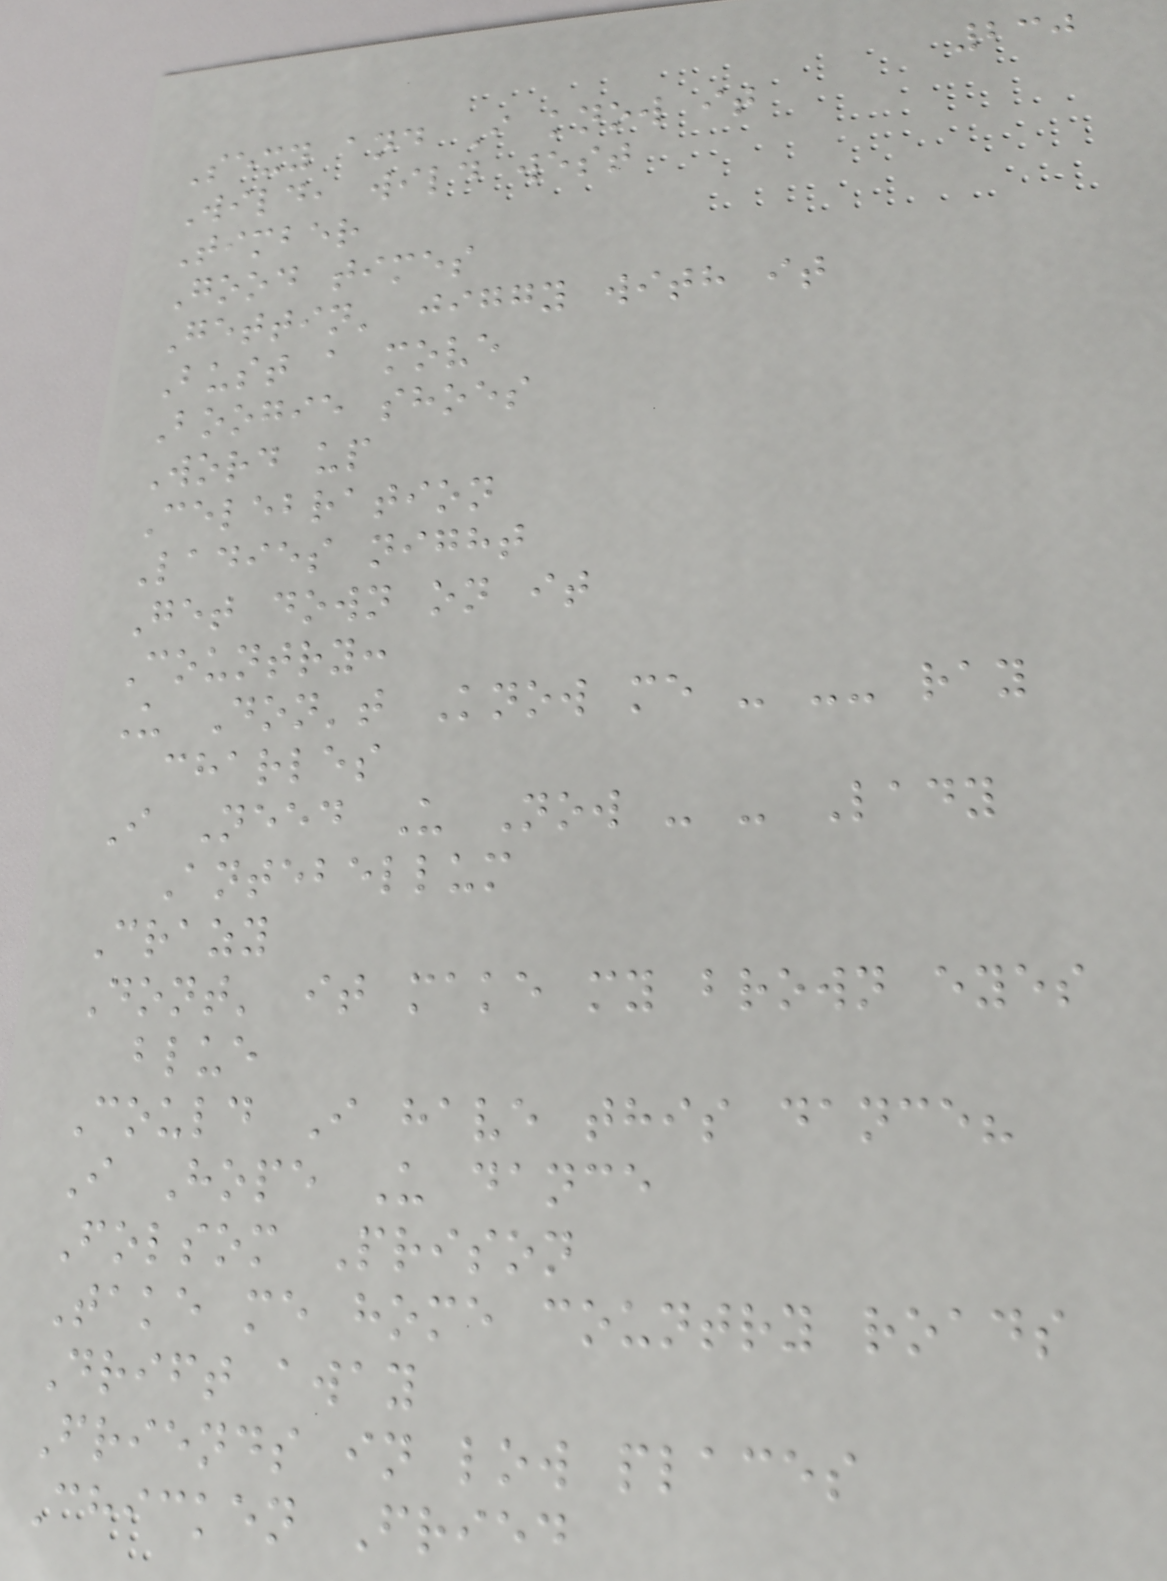230
Sexy and I know it
Wild, wild west
Timber
Good times
Gettin' jiggy with it
Bust a move
Boogie shoes
Word up
Celebration
Ladies night
Get down on it
Country:
U Don't Know me - -- ray
charles
I Need U Now - - Lady
Antebellum
Crazy
Dont' it make my brown eyes
blue
Could I have this dance?
I Hope U dance
Folsom Prison
Take me home country roads
Drift away
Friends in low places
Chicken Fried
